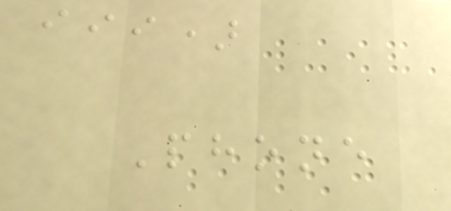iii)
Phone
